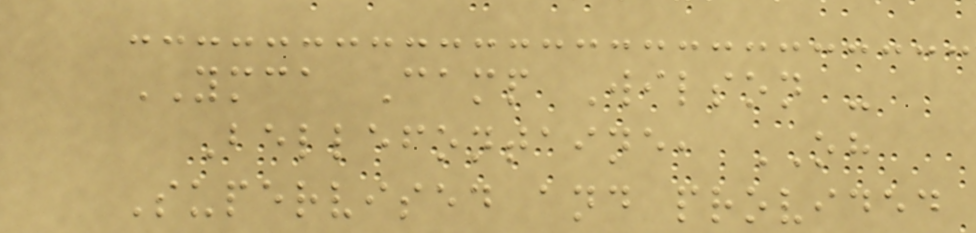YMCA Camp Wilson -
Bellefontaine, OH
Supervised and provided
